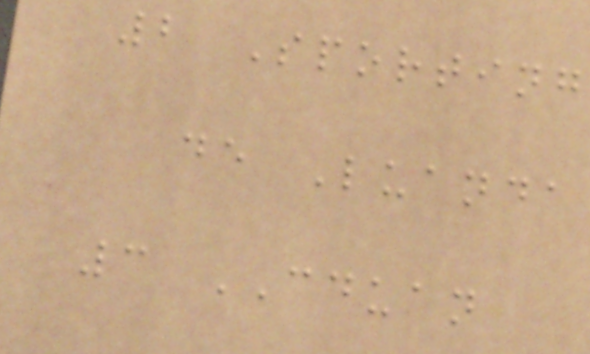2 Sporting
de Luanda
3 CDUAN
